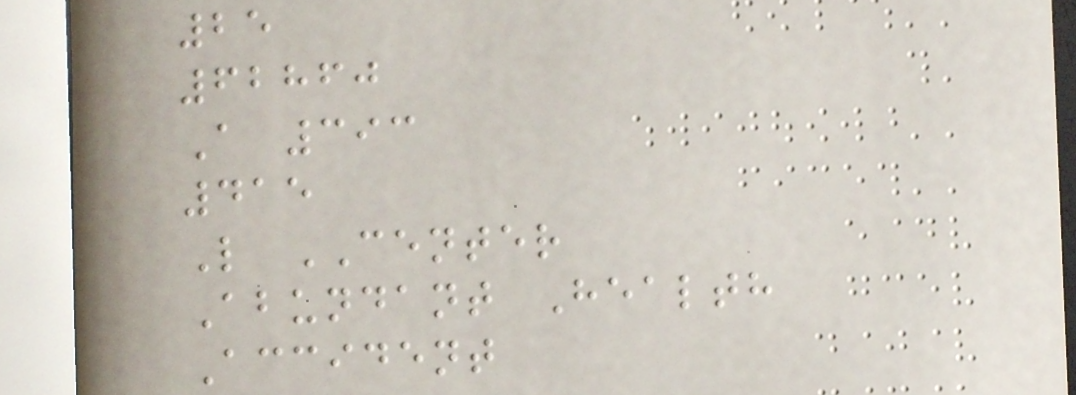25
62860
A 393
415
L CENTER
Abundant Health
Accident
